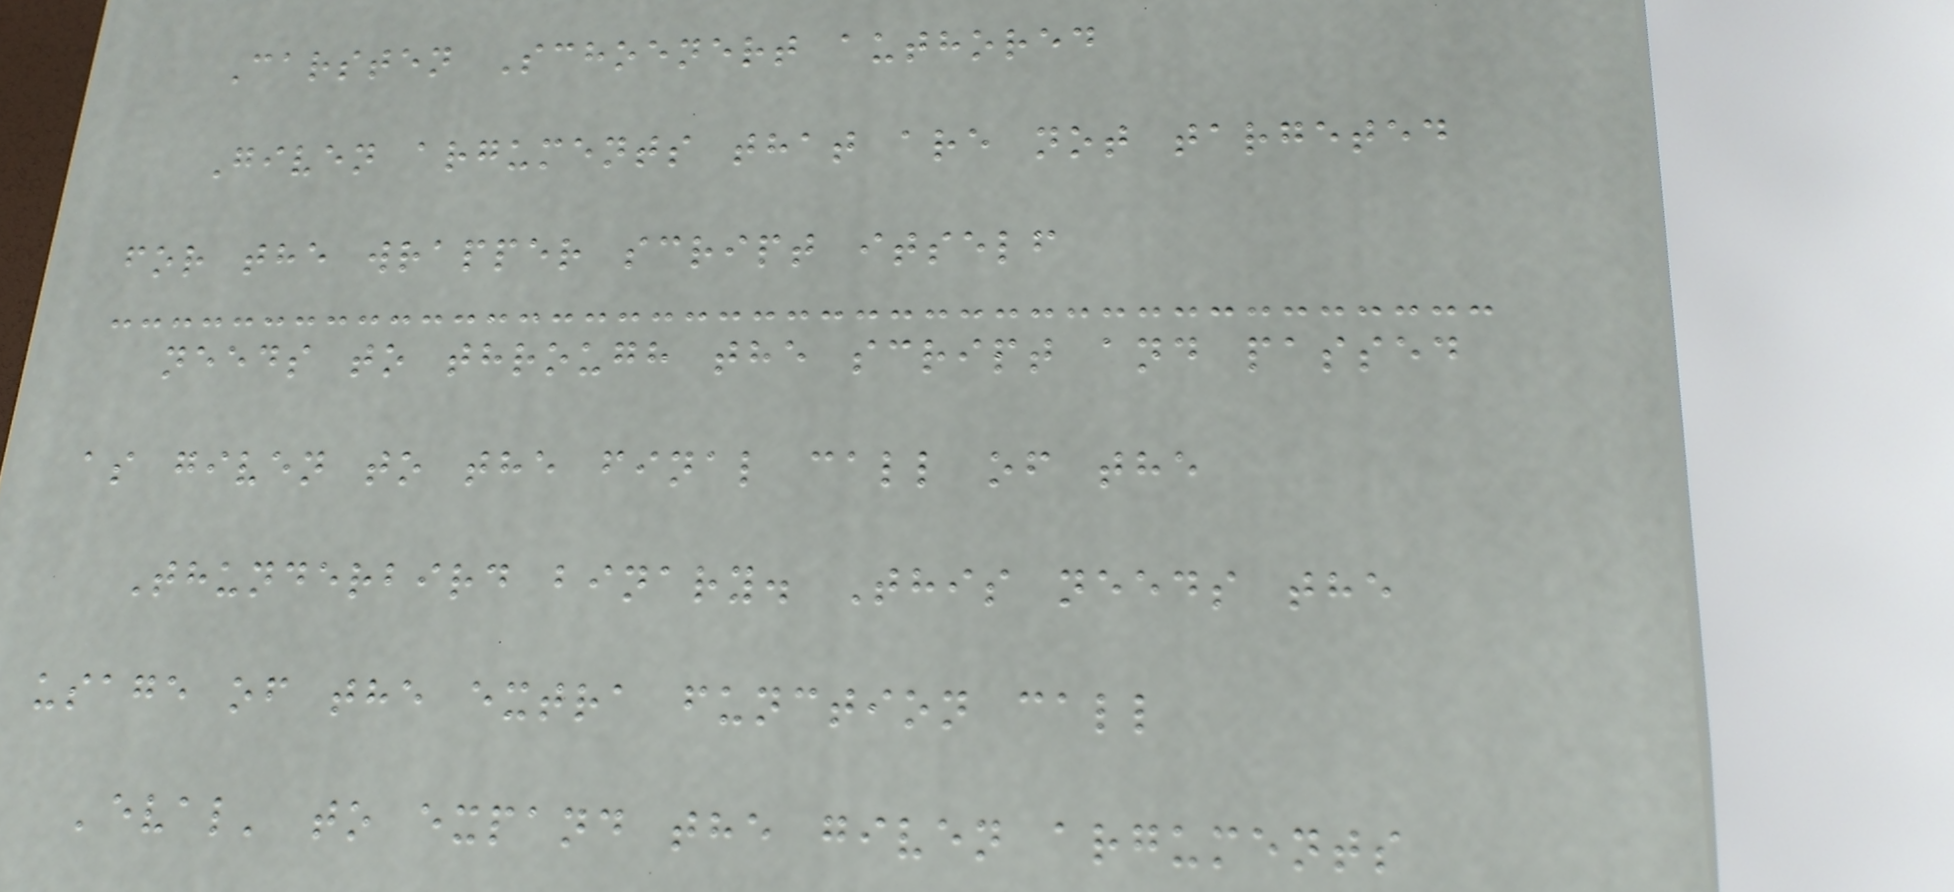Carsten Schoenert authored
Given arguments that are not targeted
for the wrapper script itself
needs to through the script and passed
as given to the final call of the
Thunderbird binary. This needs the
usage of the extra function call
'eval' to expand the given arguments
